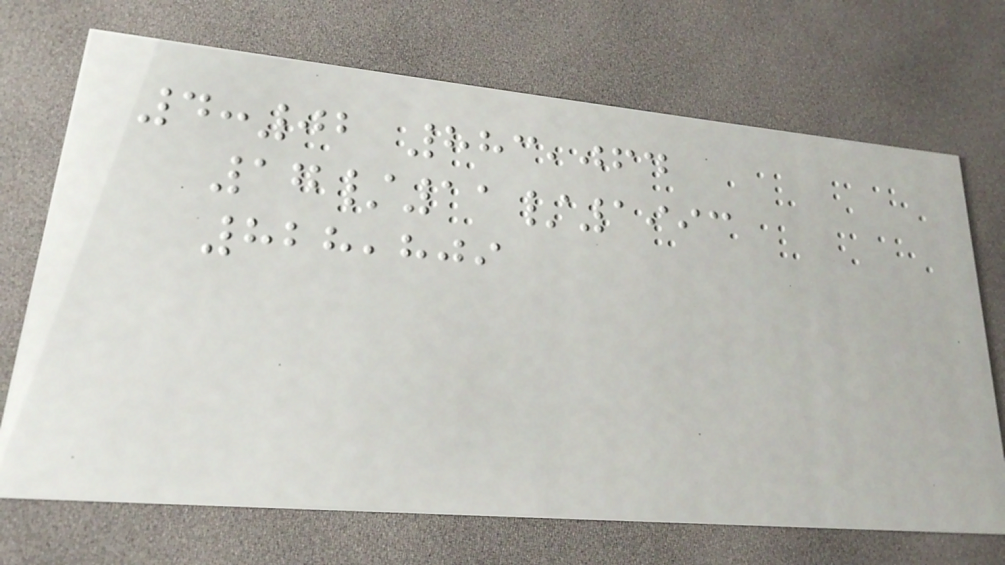4:02 883,064
17/11/1993
828,809
